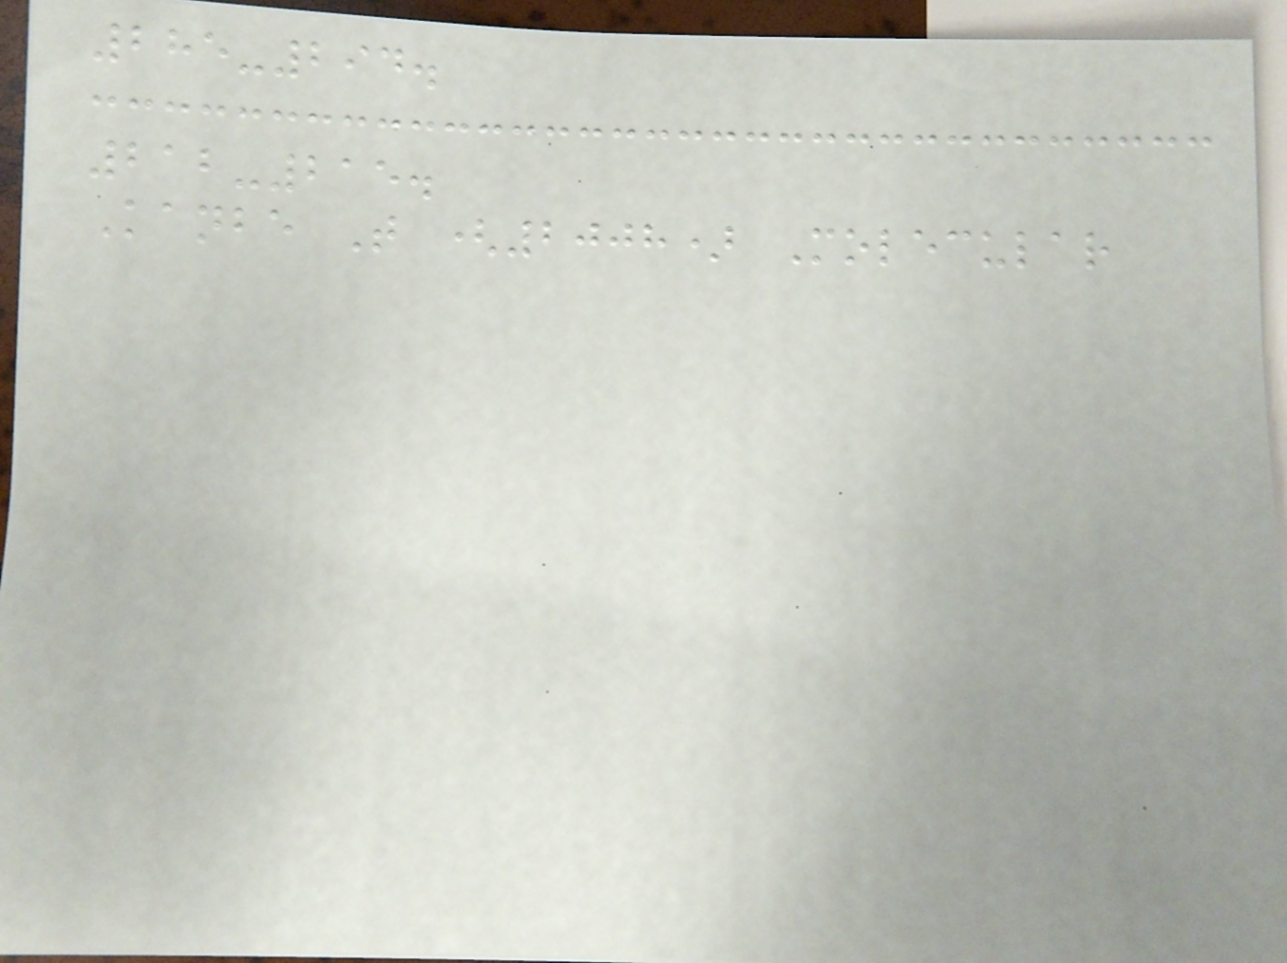285-294.
212-215.
Kanbe T (2008) Molecular
